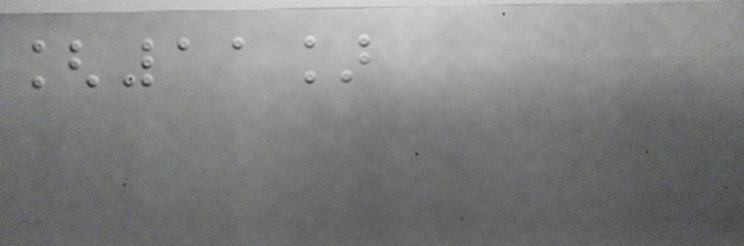[11]
